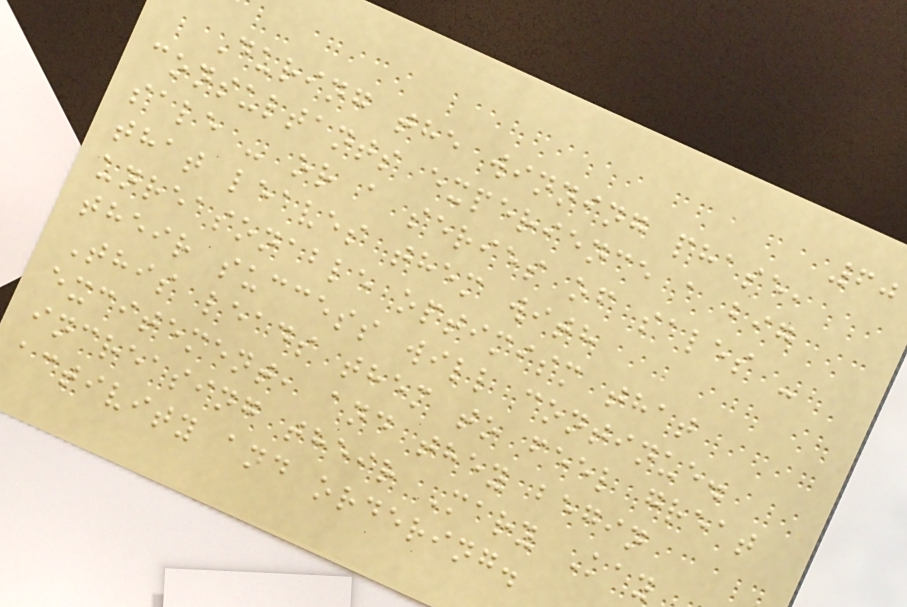60
During the winning phase,
consultants experience a big
sale - or a series of sales -
that leaves them with
unreasonable optimism that
their success will continue.
This leads them to feel great
excitement, and they begin
increasing their Mary Kay
activity and ordering.
